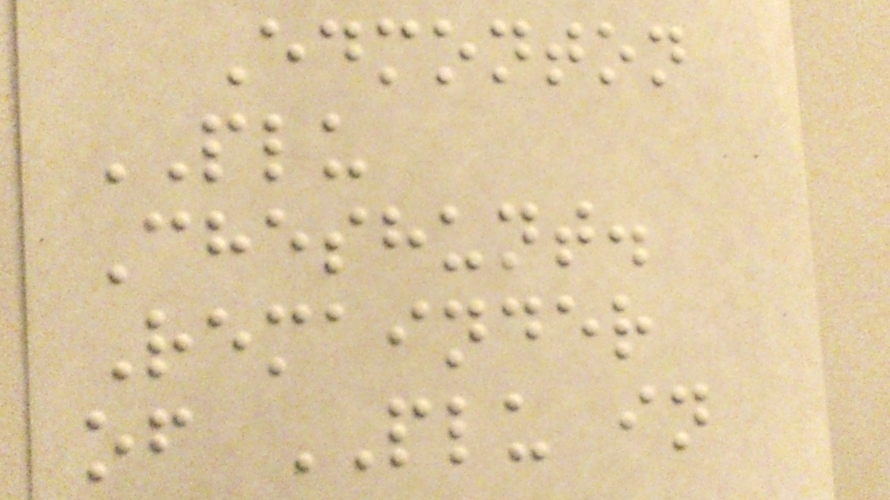Edmonton
PLU
Cheshunt.
Remainder
of PLU in
